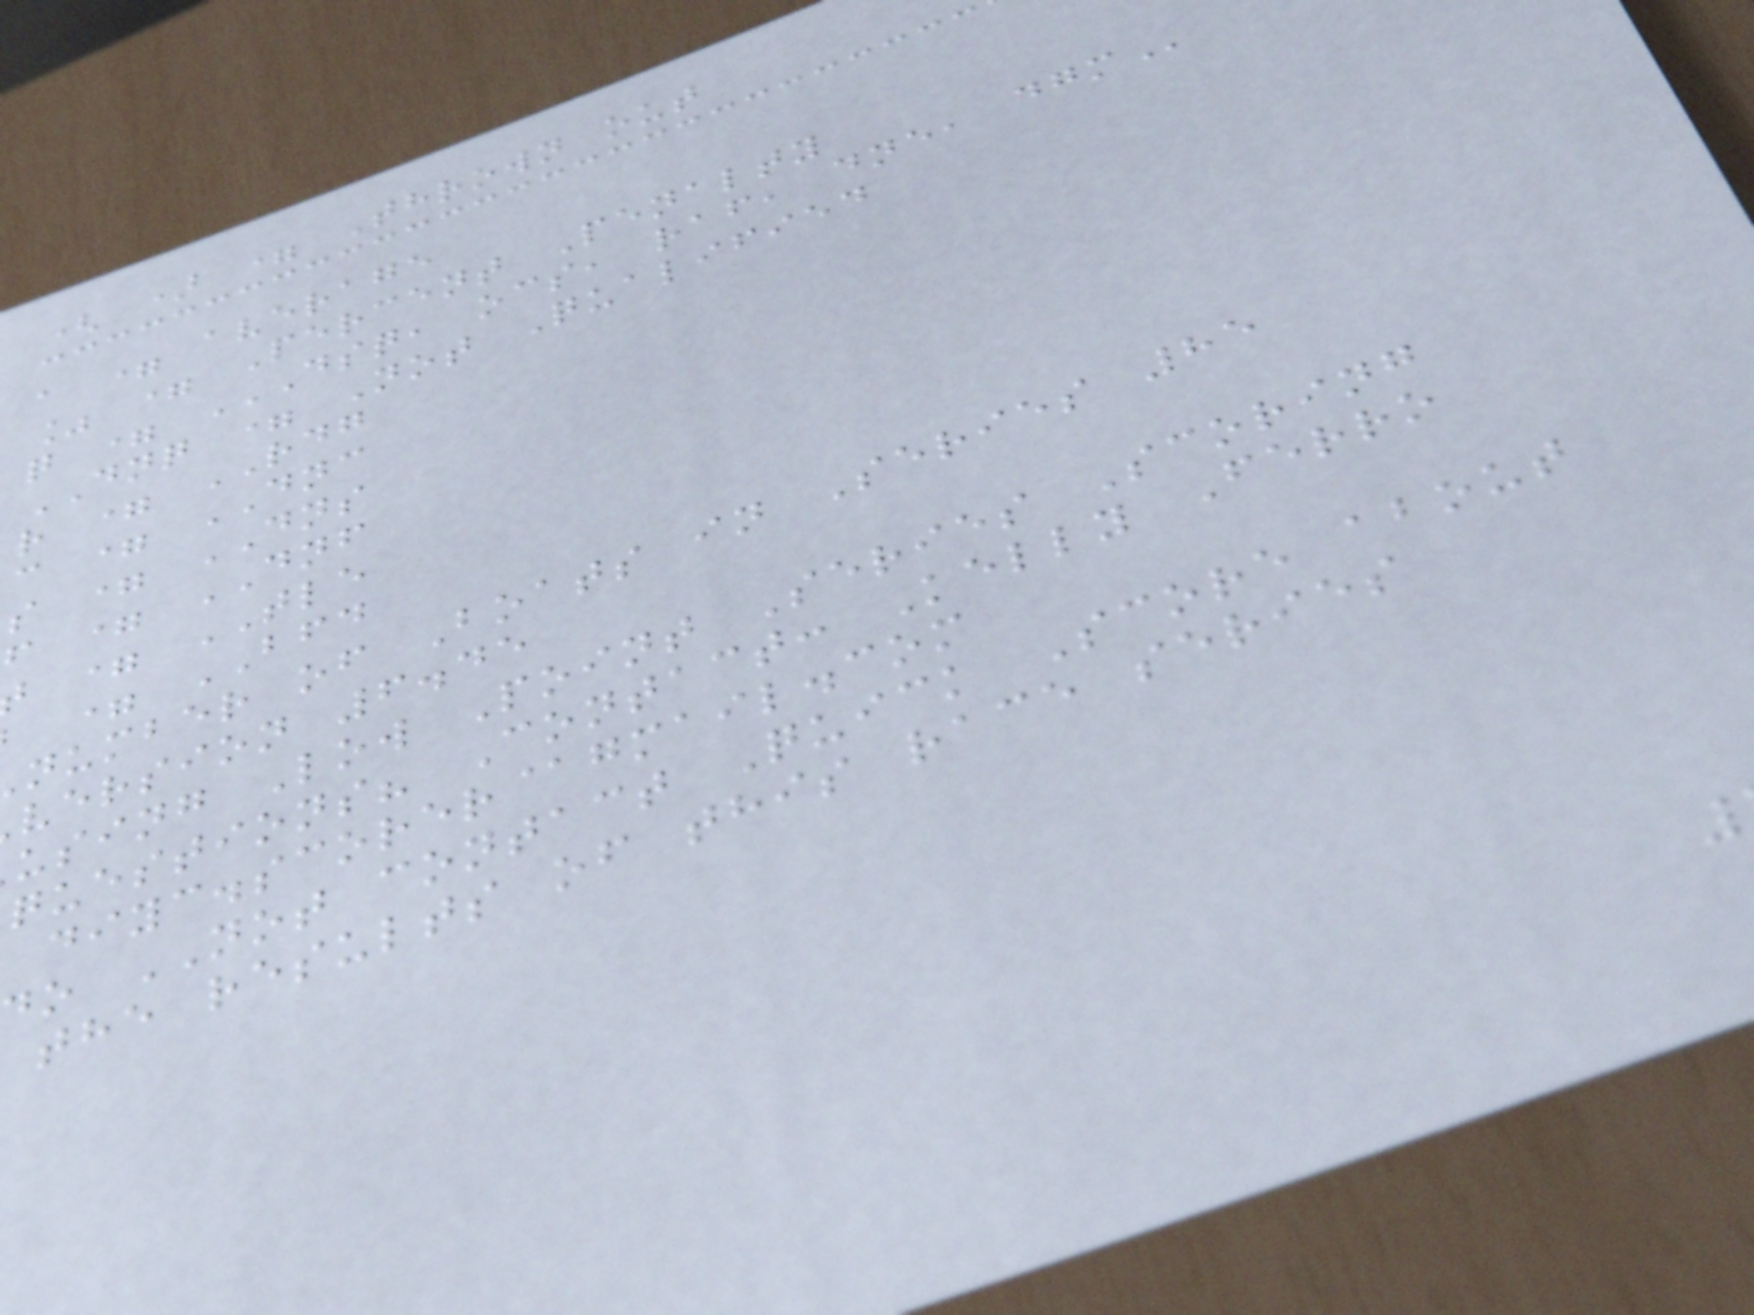( ) = Thrown out
a = average
% = Percent Penalty
q = DSQ, OCS, RAF, DNE, DGM
DNQ = Not Qualified
r = RDG
c = DNC
s = DNS
f = DNF
= TLE
= BFD
number of Boats in Series 85
version 6.45
using Low Point Series Scoring
questions? Contact: Kelly Ferro
diyc.scorer@gmail.com
do NOT contact Quick Score about
the results of this race series
